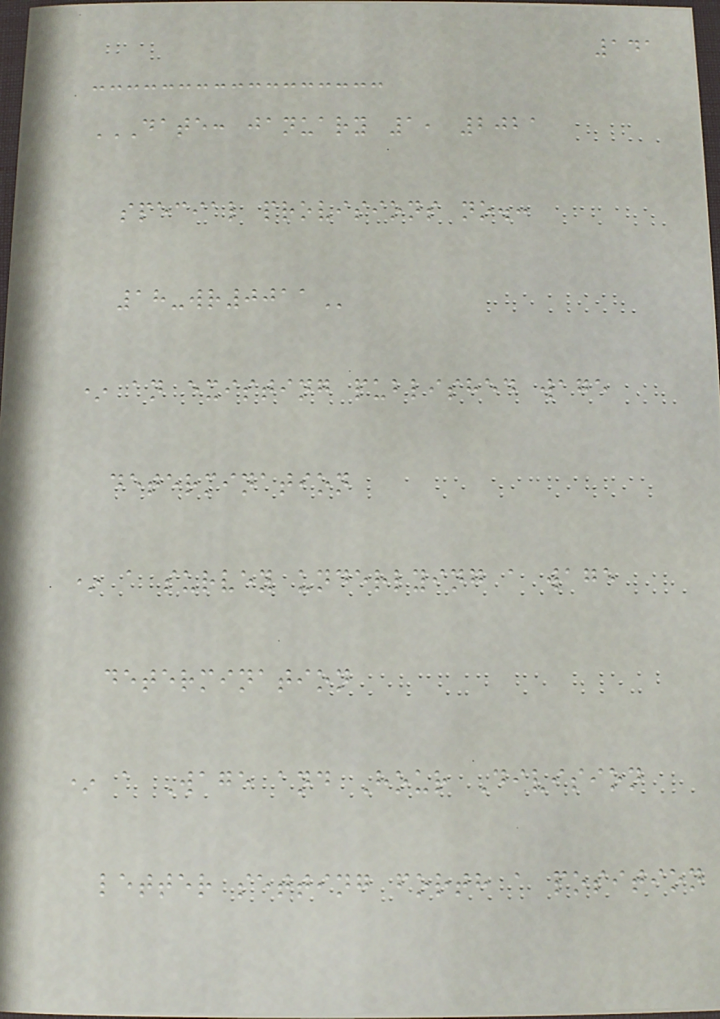141
DATE: JANUARY 1, 2021
SPECIAL PROVISIONS NO.:
18-WR0011
* an existing published wage
determination
* a survey underlying a wage
determination
* a Wage and Hour Division
letter setting forth a position
